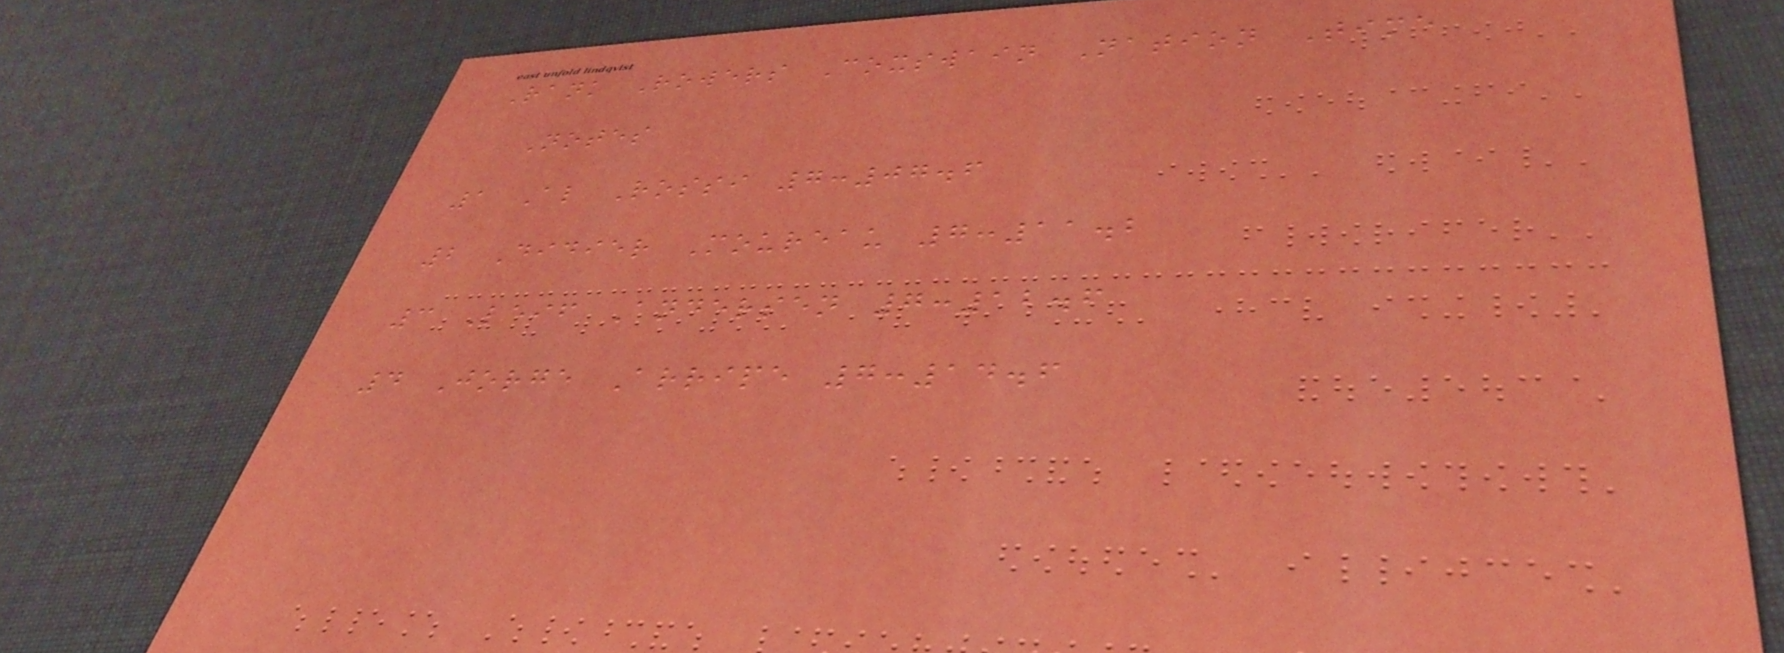Rank Rowers Coxswain Nation Time
Notes
1 Al Rossi 7:07.6
2 Didier Moureau 7:11.2
3 Leif Andersen 7:12.6
4 Jorge Arripe 7:14.6
